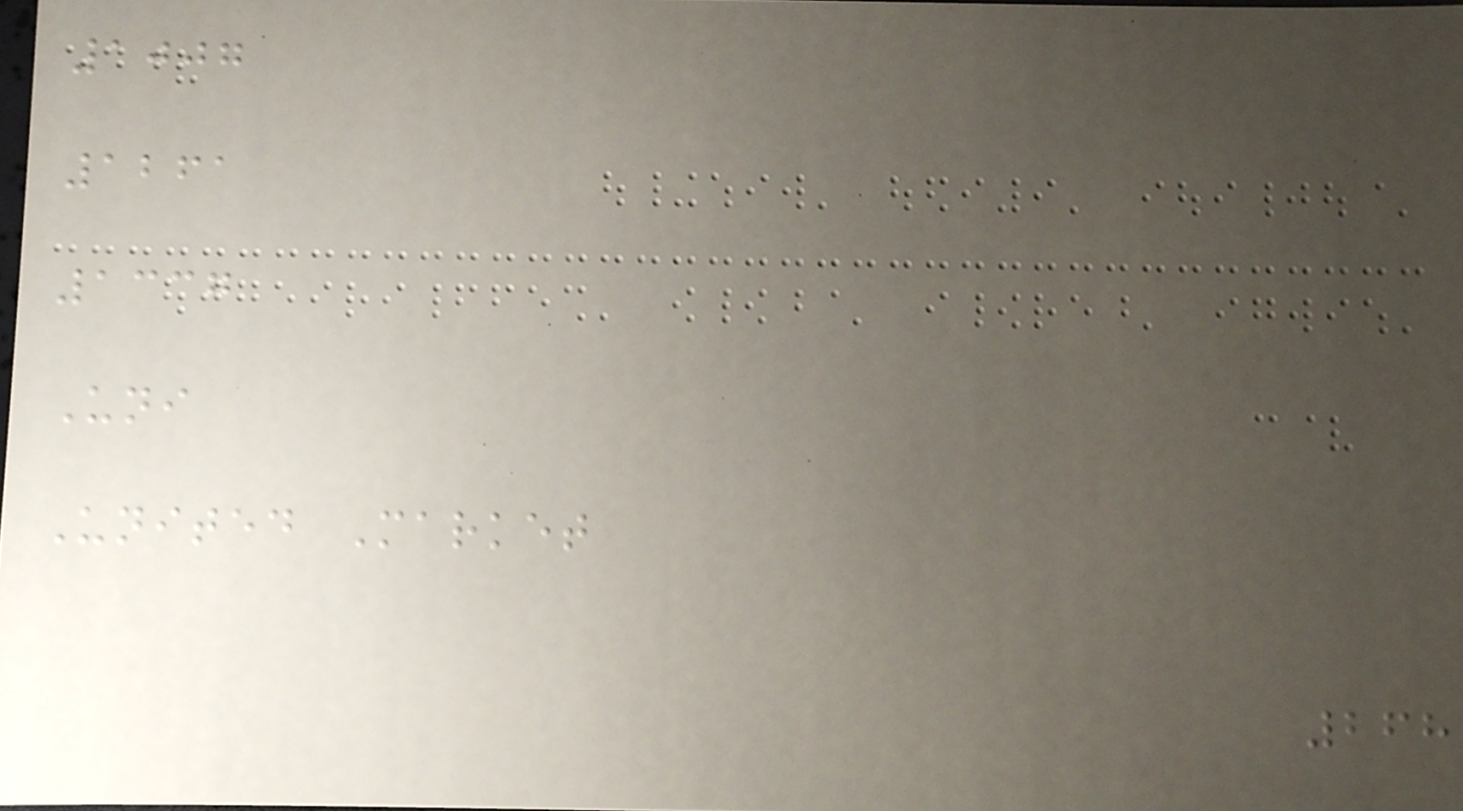1007
1261
1337
Uni
United Market
268
